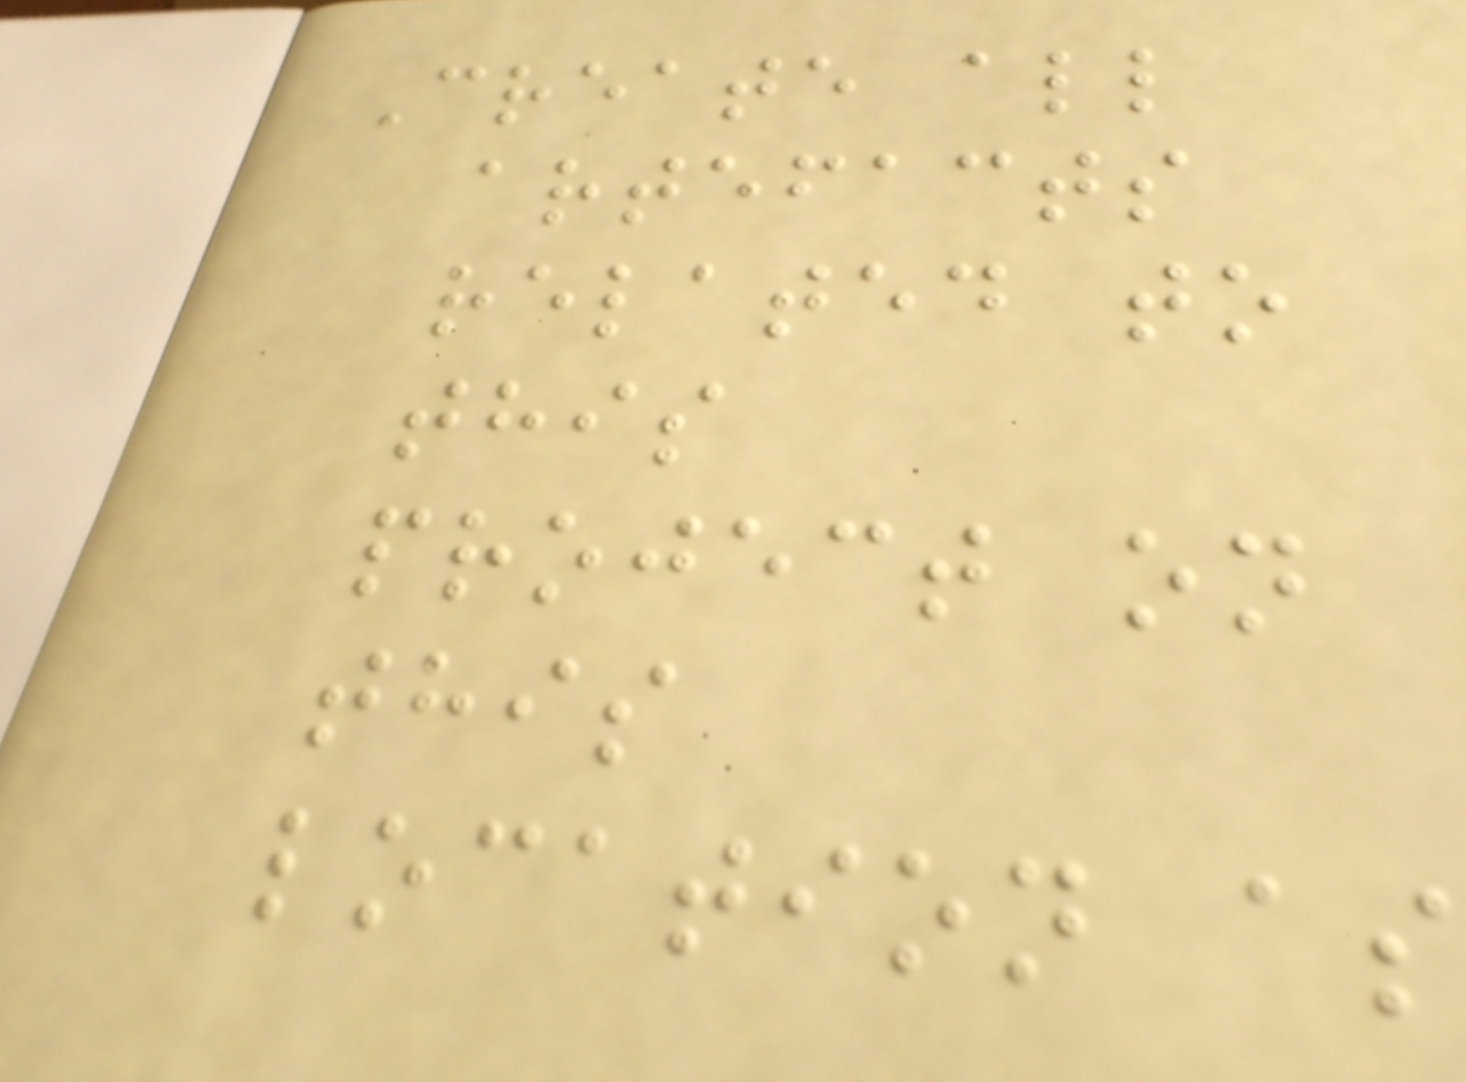Create all
artefacts
related to
this
project on
this
location as
